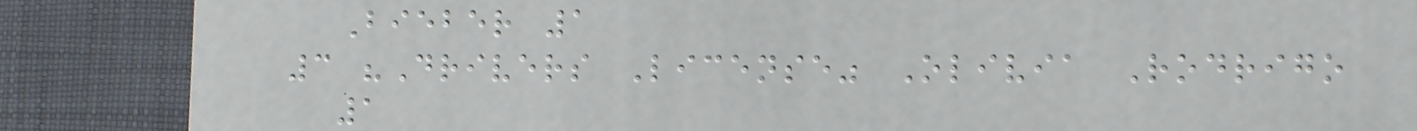Bieber 1
3 "Drivers License" Olivia Rodrigo
1
